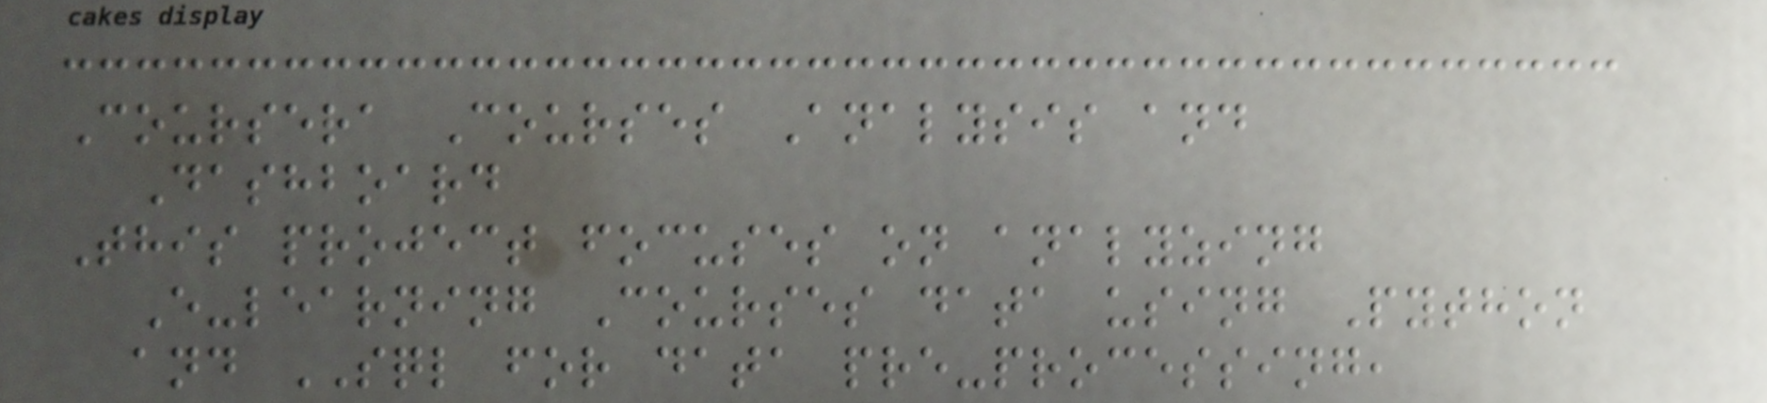Coursera Courses Analysis and
Dashboard
This project focuses on analyzing
E-learning Courses data using Python
and SQL for data pre-processing,
